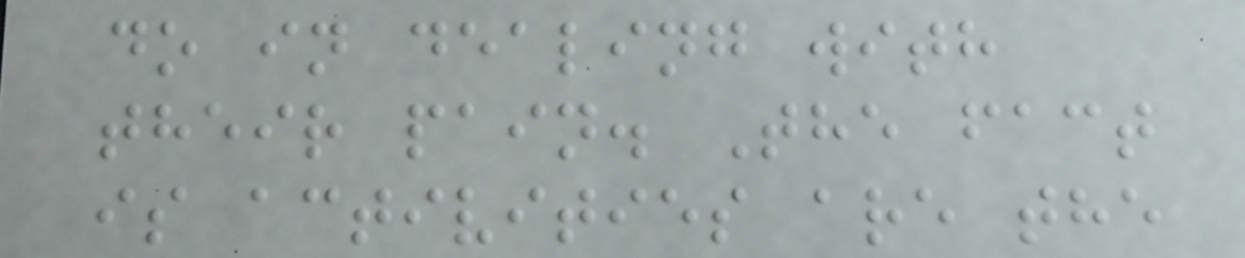do in dealing with
their pain. The fact
is activities are the
